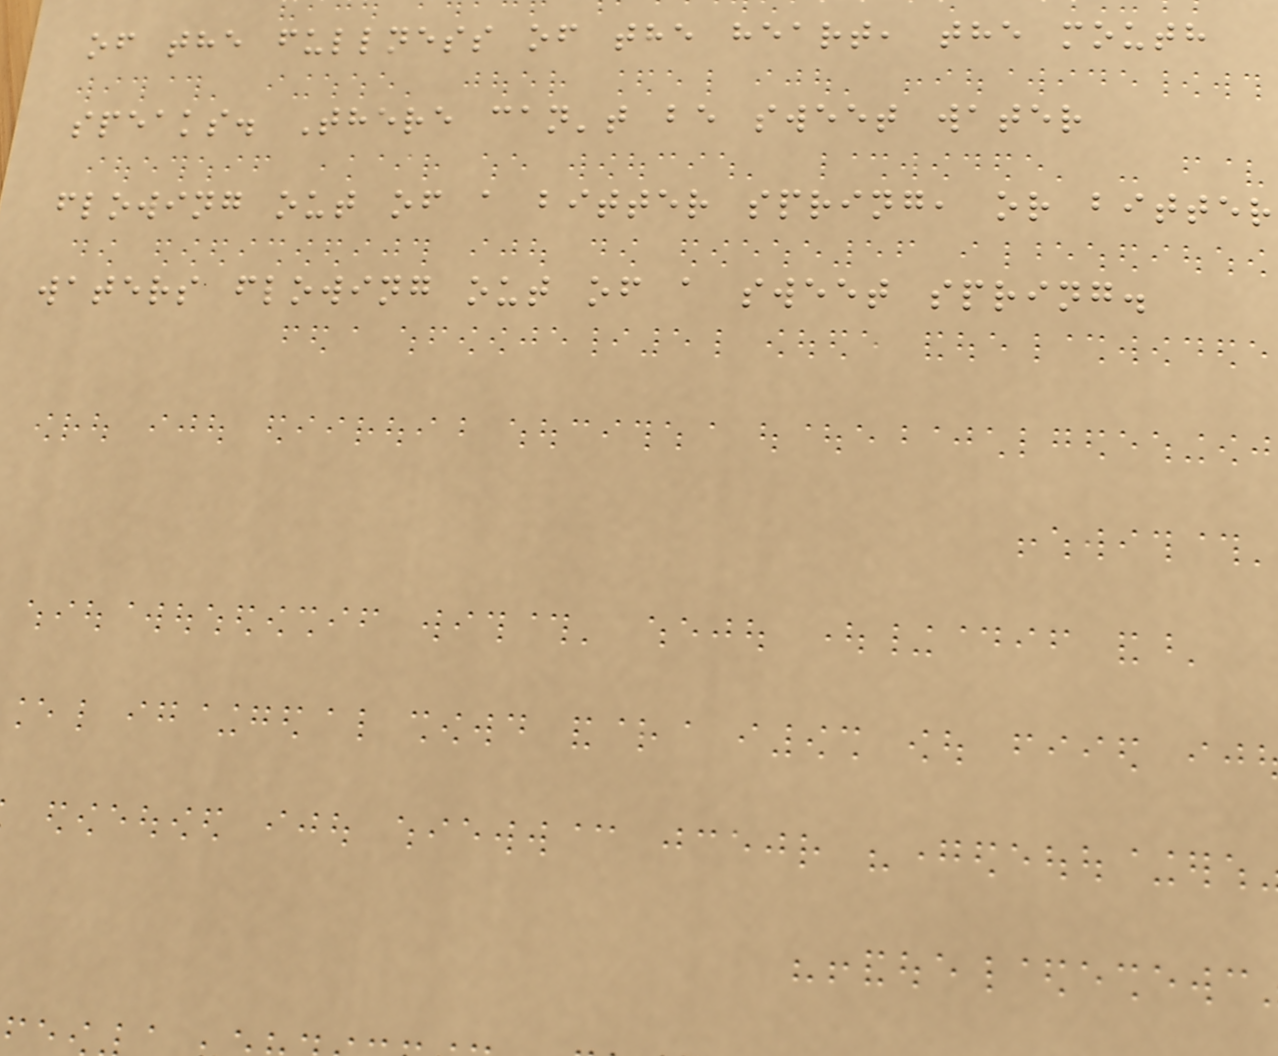of the fullness of the heart, the mouth
speaks. There can't be sweet water
flowing out of a bitter spring, or bitter
waters flowing out of a sweet spring.
